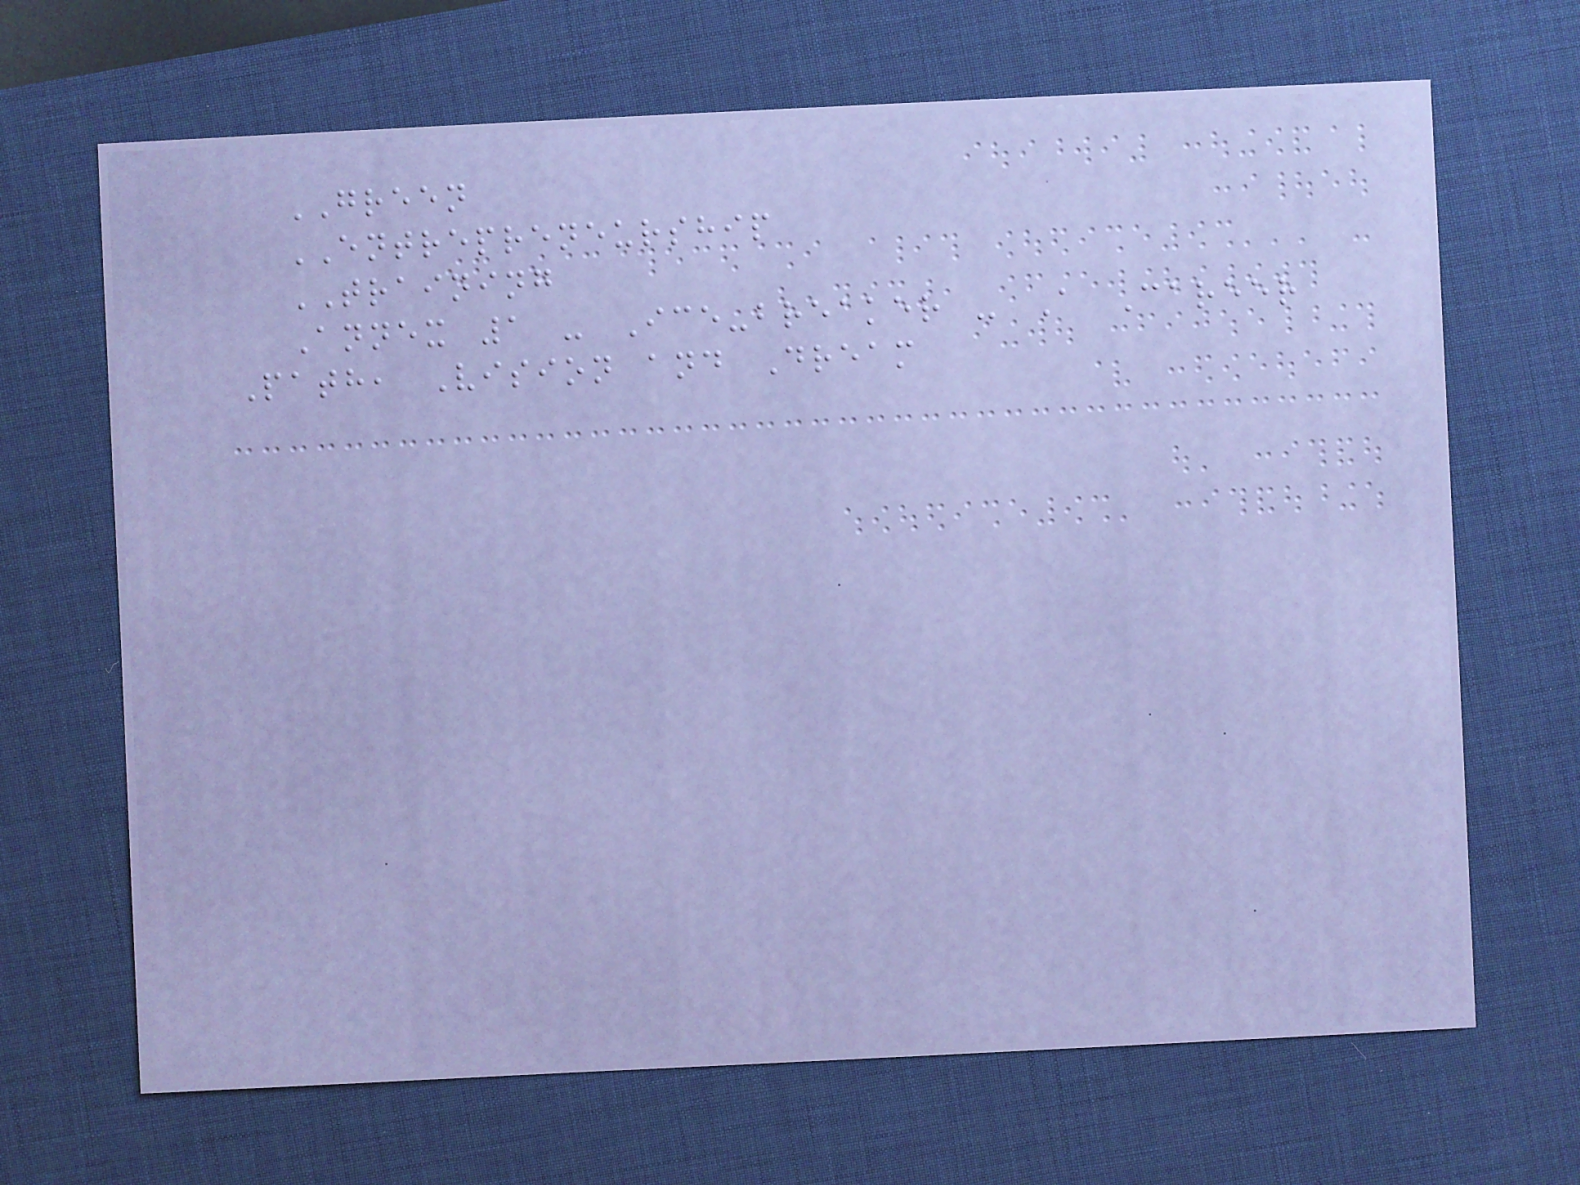GREEN
ENTREPRENEURSHIP
TRAINING
Annex 1 - Ice-breaker - A Career
Path, Vision and Dream
